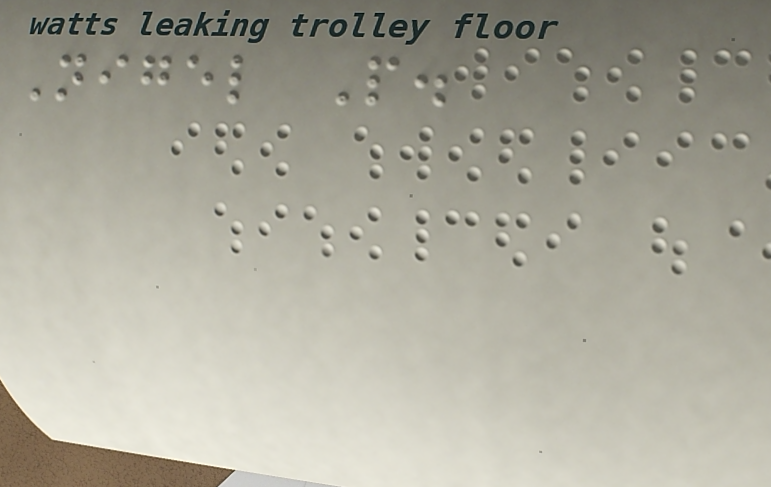Nigel P.
